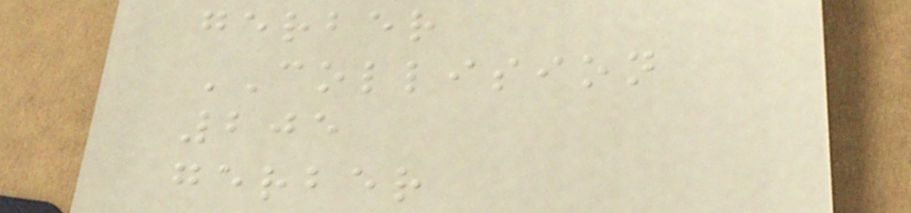gerber
COLLISION
205
gerber
